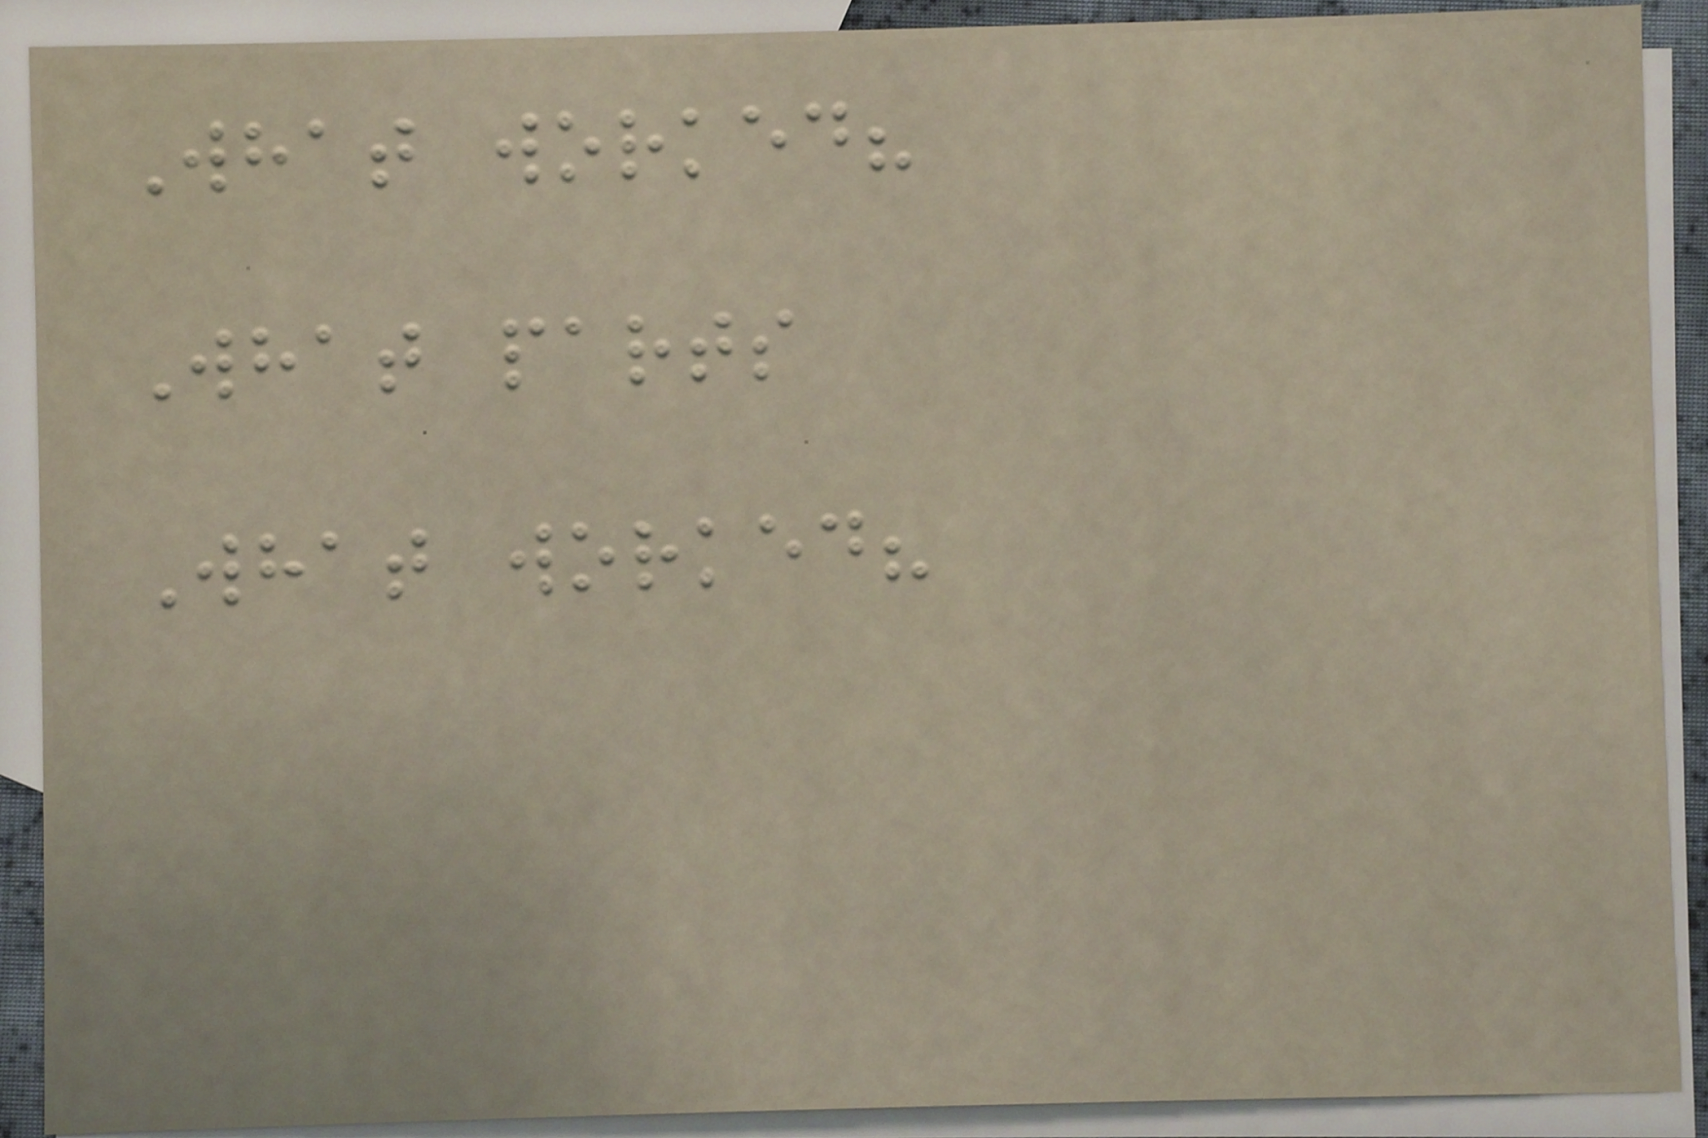What worked?
What parts
What worked?
